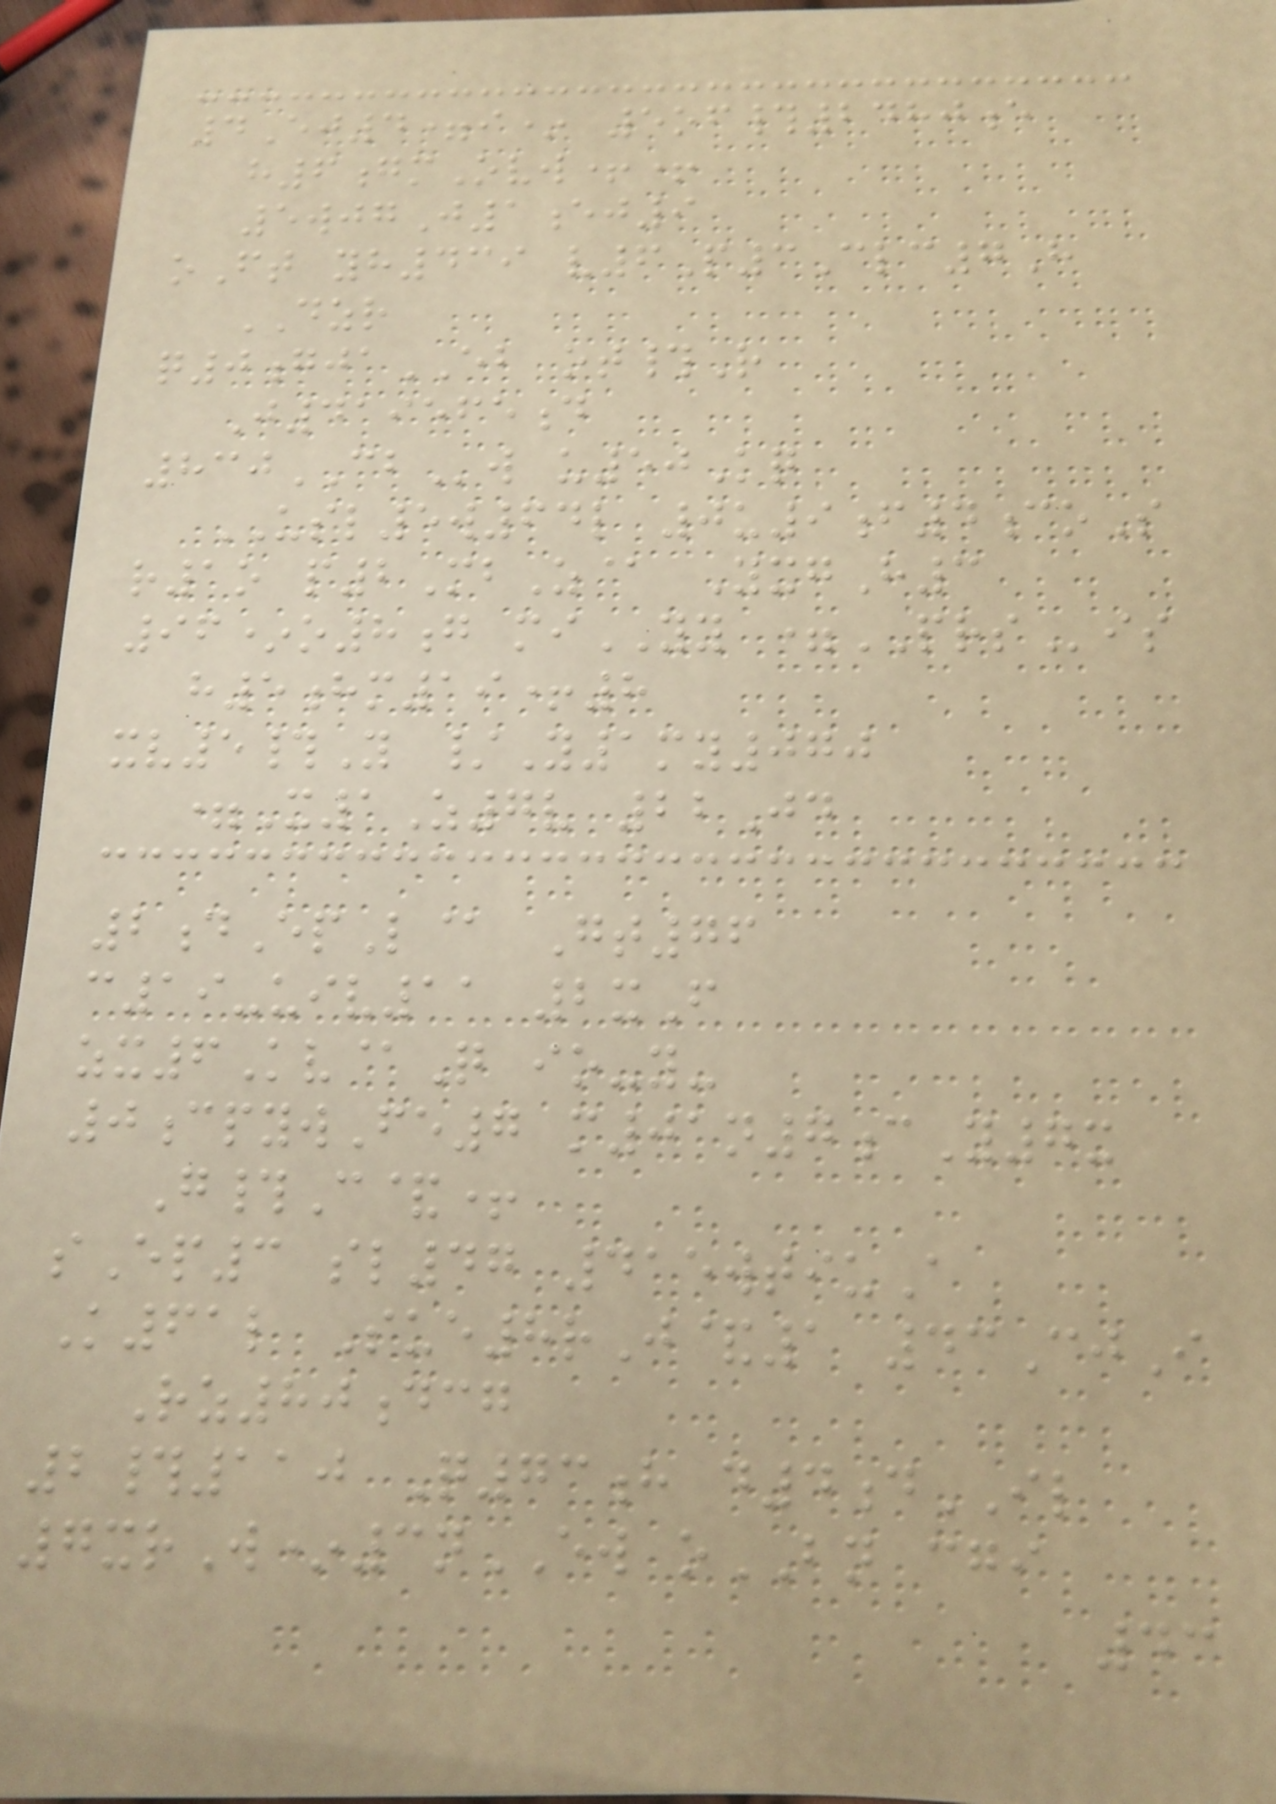4Ej4=i* 5of#2480e
h6gmOvw++
5wjgJ1ej9
oFt yh439 v6P3Clc7H
DZR
q0gjaEB ot#R
J419565d
830CBw u50Kq
USL5w64l 0u9f4coS
r1o p2MbZ@ YxgH3
96*o8g miYY =PRSis
h5hm19+8
xv5#Y /Y1my070
=X1Z7v 22Jd
2dEpL@ Gt76
c19-uiv11 2xF
zx6Kv@Q io-y-
0cpywFe7 m01n7cY7x
G#C&+
sEp3 sl47 415wtiuA
K61l Sue8rJ&1 43CjI
Rz80dcg
2#110 Q73h d4dIL
7xrW*3nEW oBN cgi
43
